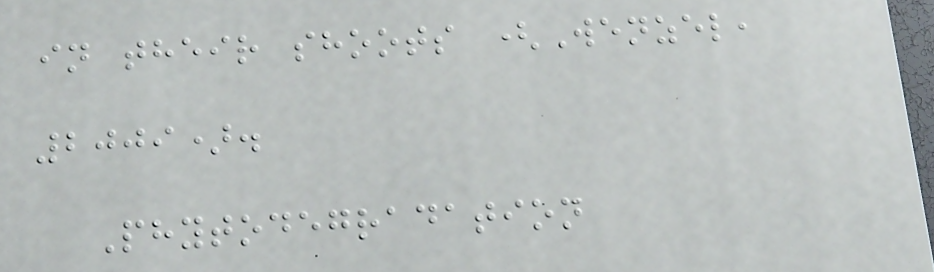in their shoots (Wenzel,
2009).
Phytodegradation
